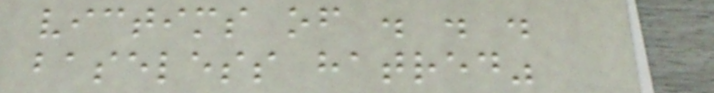victims of . . .
baseless hatred"
